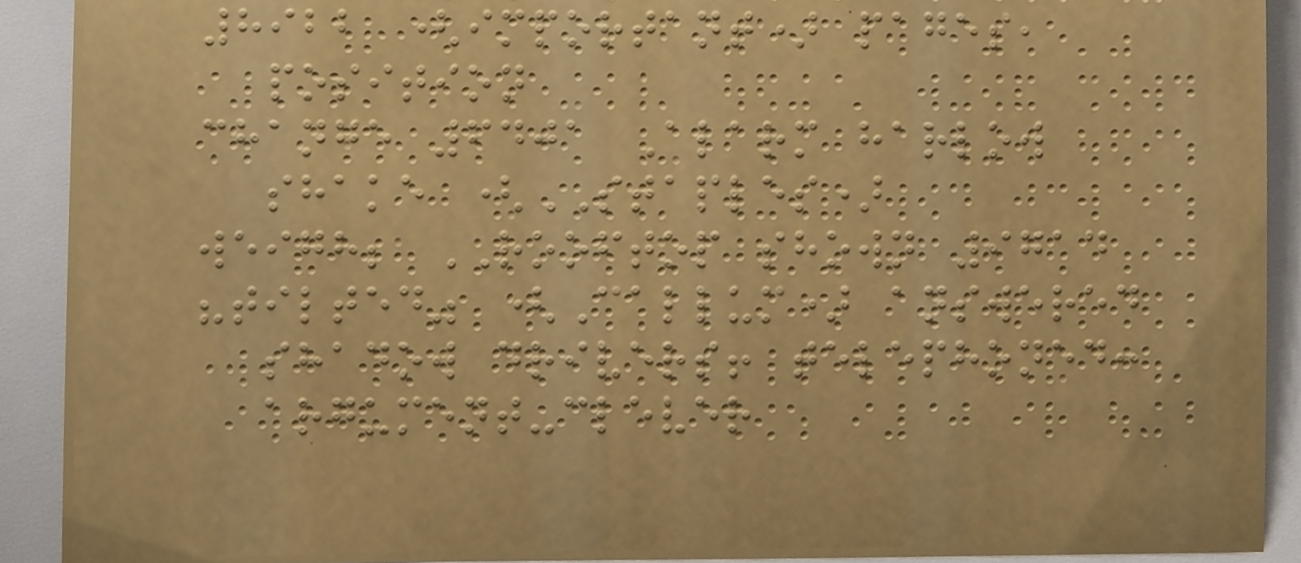8922 (important) pages,
position
change 6401 Alarm harlow
shake (STAPLES)
weigh; ROOFTOP shown 9714
"tilted" (Callum) answered
shadow drivers! telephoned:
argument-clever
